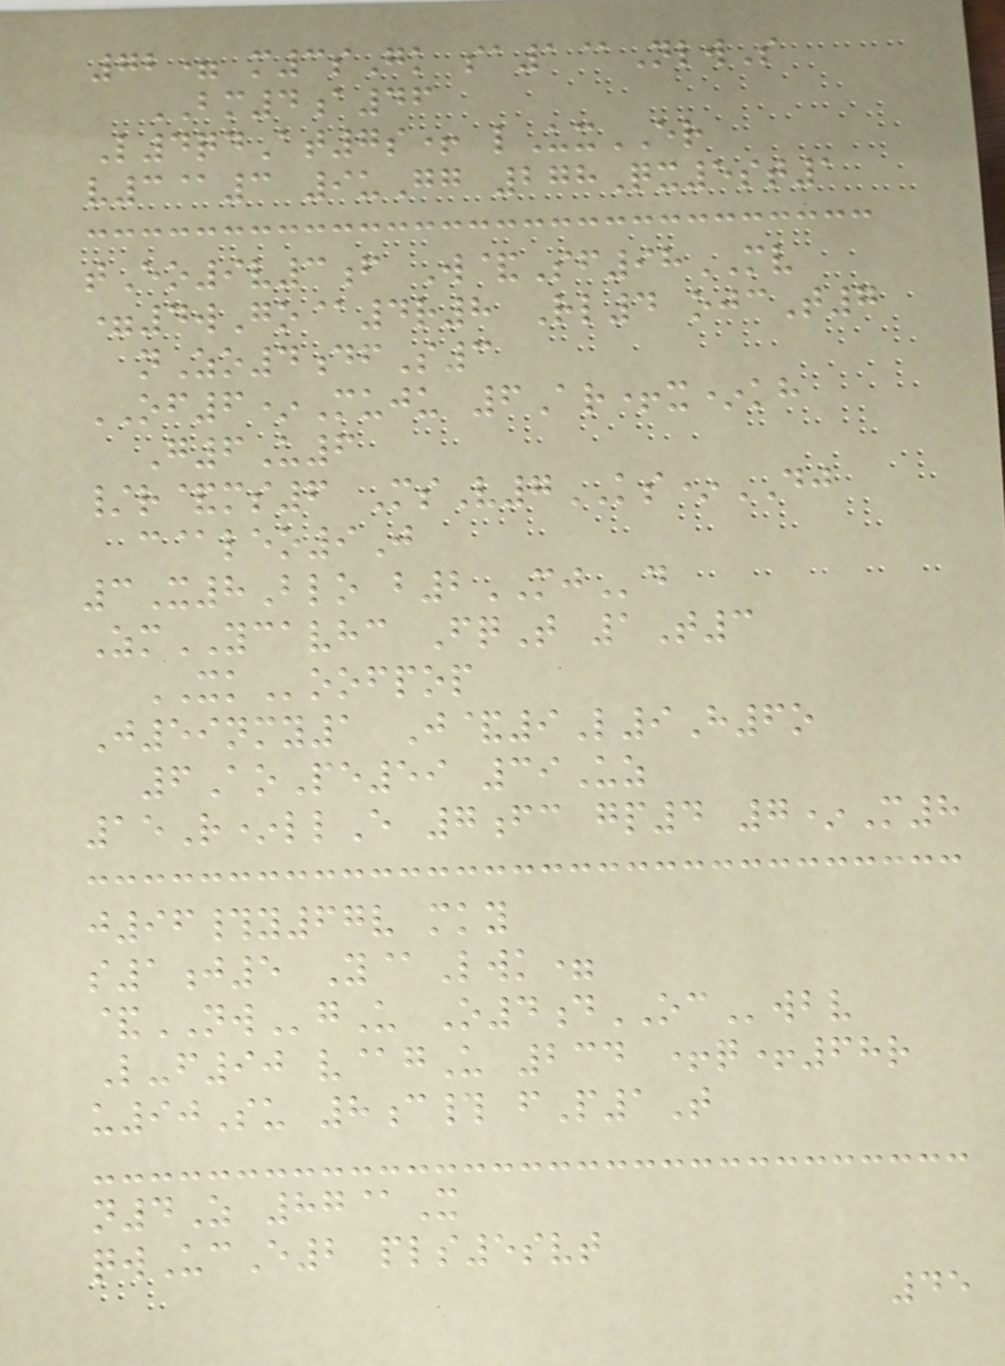72= m3sGk sa1@NlwS
BM4a46
L4qdAt7s+ lUxER
v3@3 9uGg 278Qx5st1
tEo9v3f W&Sf98MV
=4wGo@4r8 Rl4 ojcT7
nZo4dfS3
OF6*Muju 6Ar+x*kh
G6U6
/r&ms6 MsV7KS*DJ
c@leo9J
3X8Blo b2MJd
ZmYCAVHC FqT 1T3
XKoofpop
J59nmy1 J&9L9H6o
6AoPe59 39Uz
15R*llE 7fc gp4 7*M8
j96#y67v mky
s1j5 Y@Lwk=
&NWgU O4dOCwbv
L-f90 v@gU 234 +q+68r
u90Su 8c# fP1T
n4Z 87@X
qwUcE2 pls5svt
45
